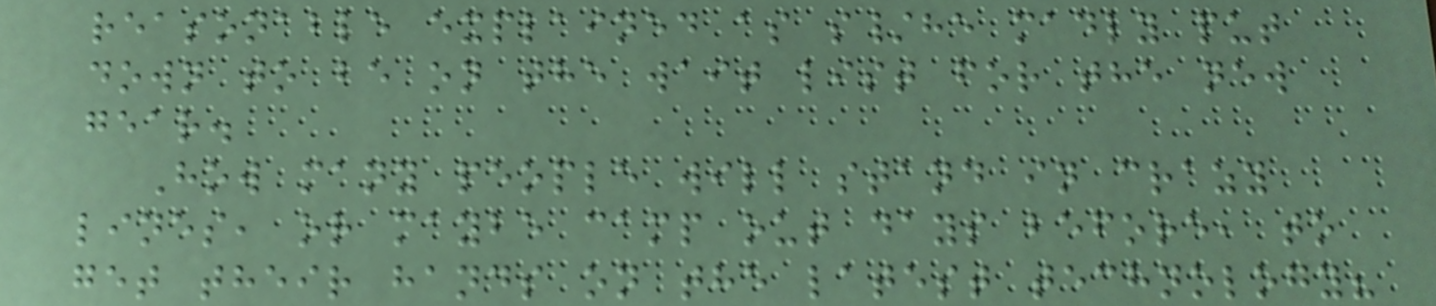reasonable explained as s/he madly put
down to be on the wait list for the new
gear.
How many people will stand in crazy
lines, or maybe camp out days before, to
get their hands on the latest technology?
